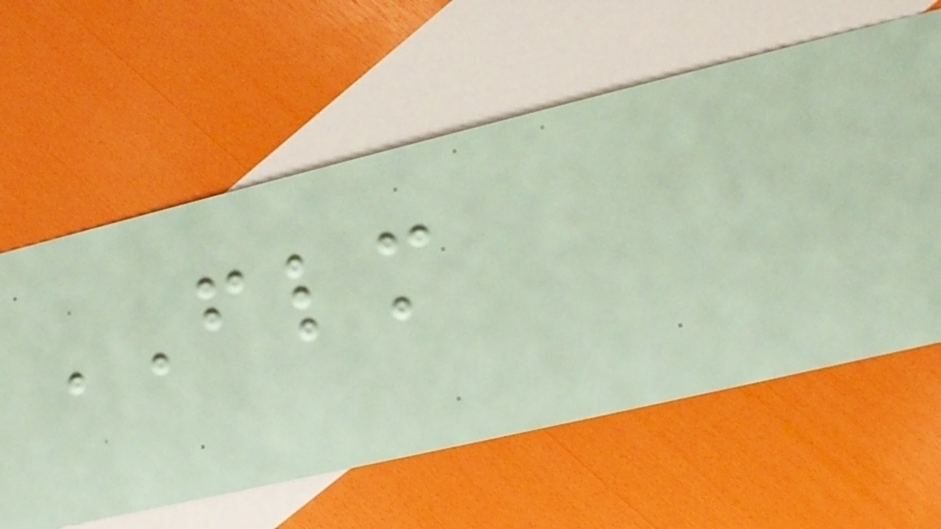FLM
